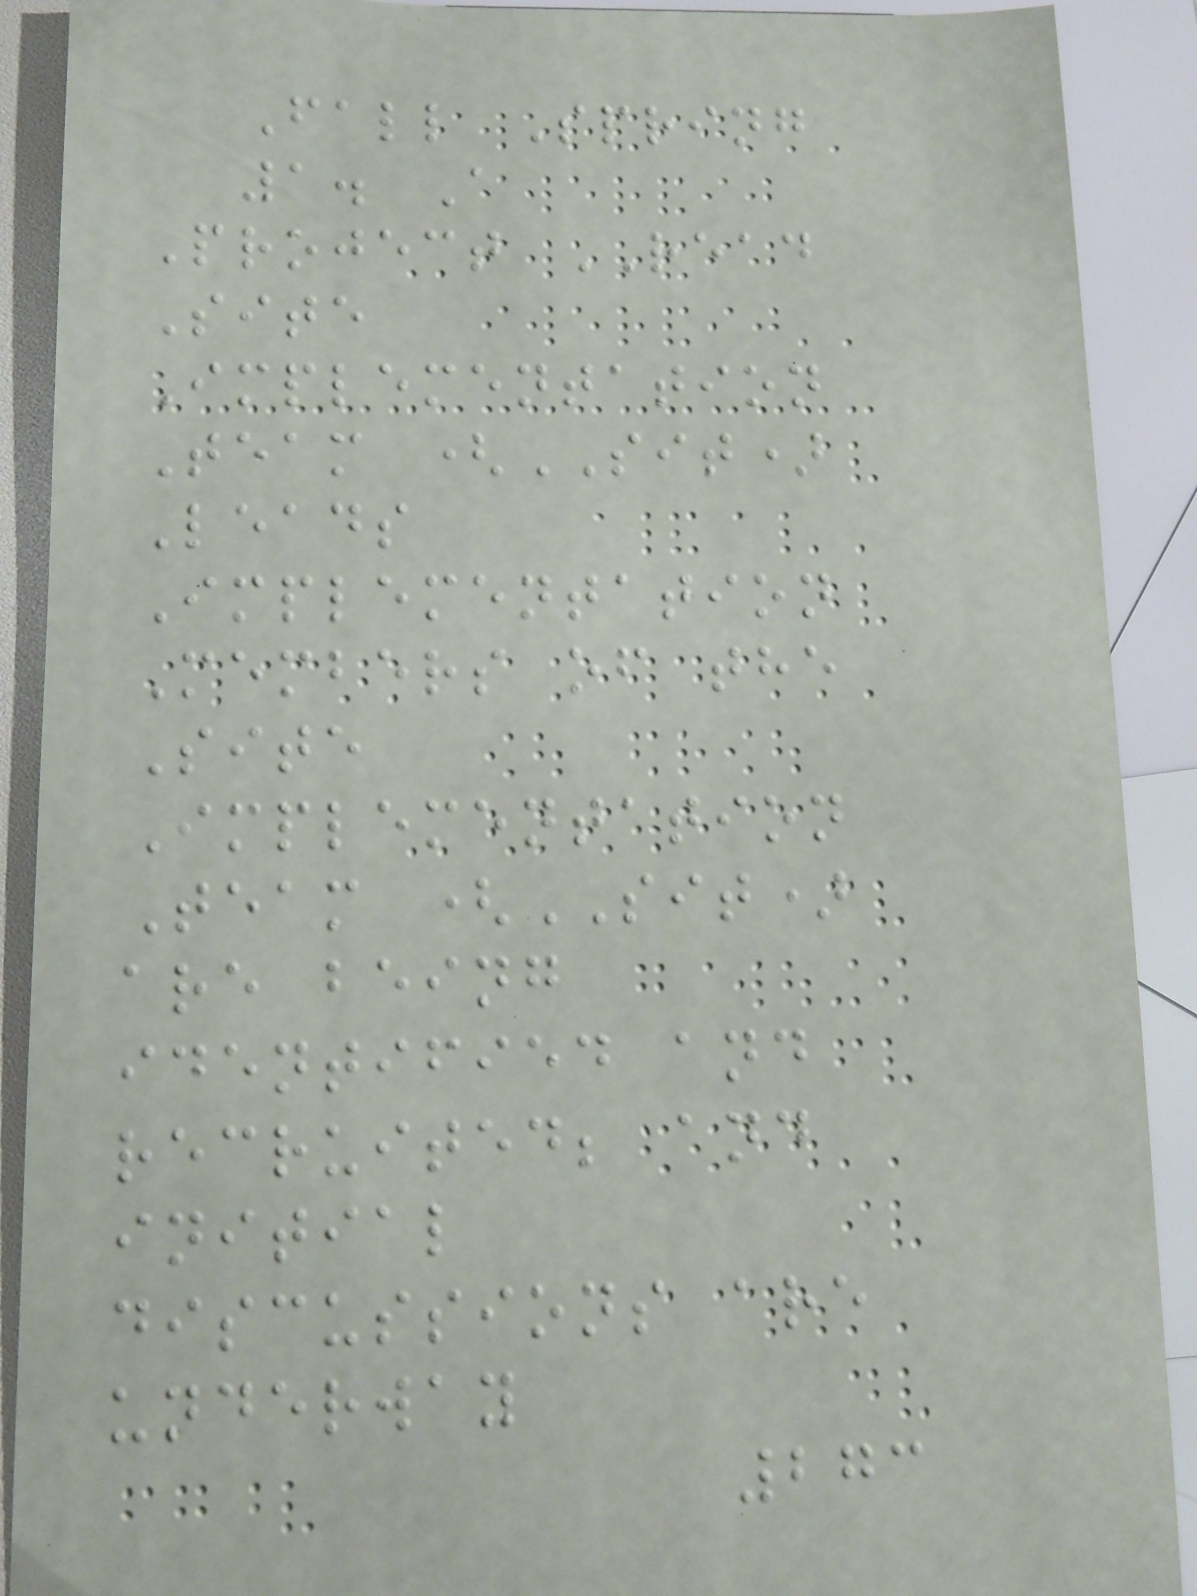Fall Spring
1. A
Project READ
Site
Implementation
Team (SIT)
Leads
Implementation
Members of the
Site
Implementation
Team (SIT)
are being
identified and
recruited; and
initial
discussions are
underway
273
